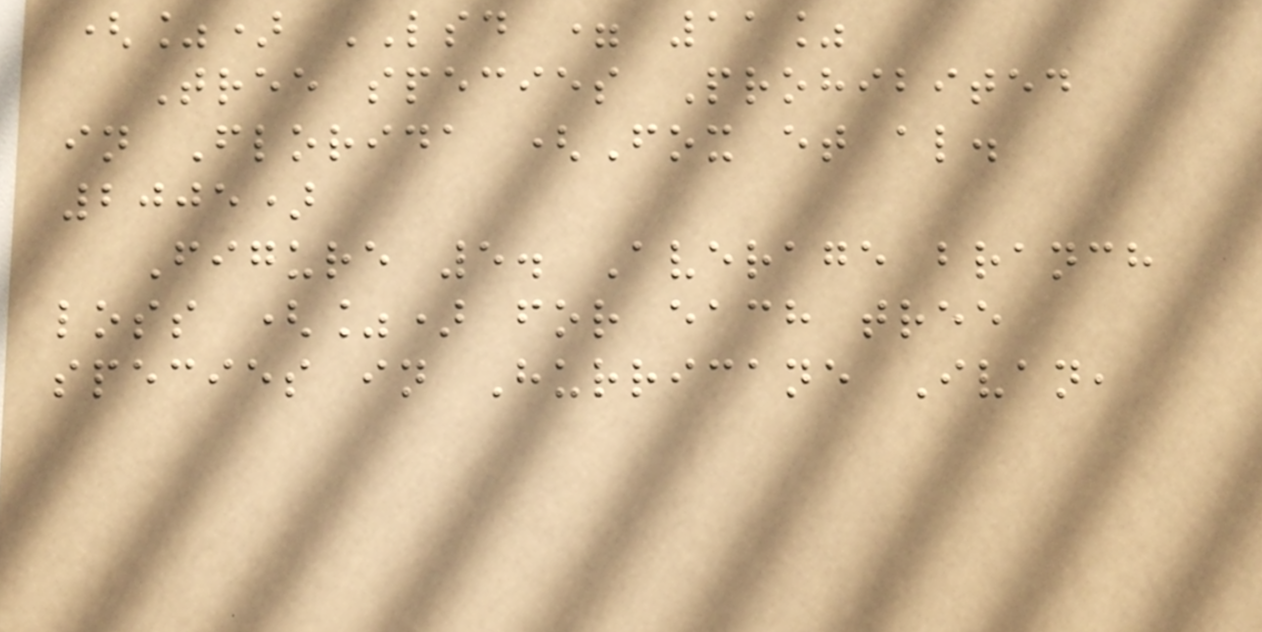(%) LSD = 11%
Tree species Prohibited
in Florida (Fox et al.
2005)
Figure 5. Average branch
loss (%) for each tree
species in Hurricane Ivan,
